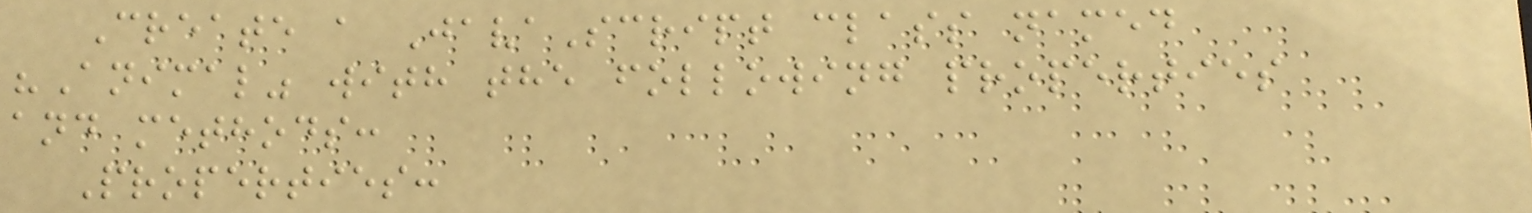Create a JavaScript class named
"Animal" with the following properties
and methods:
Properties:
